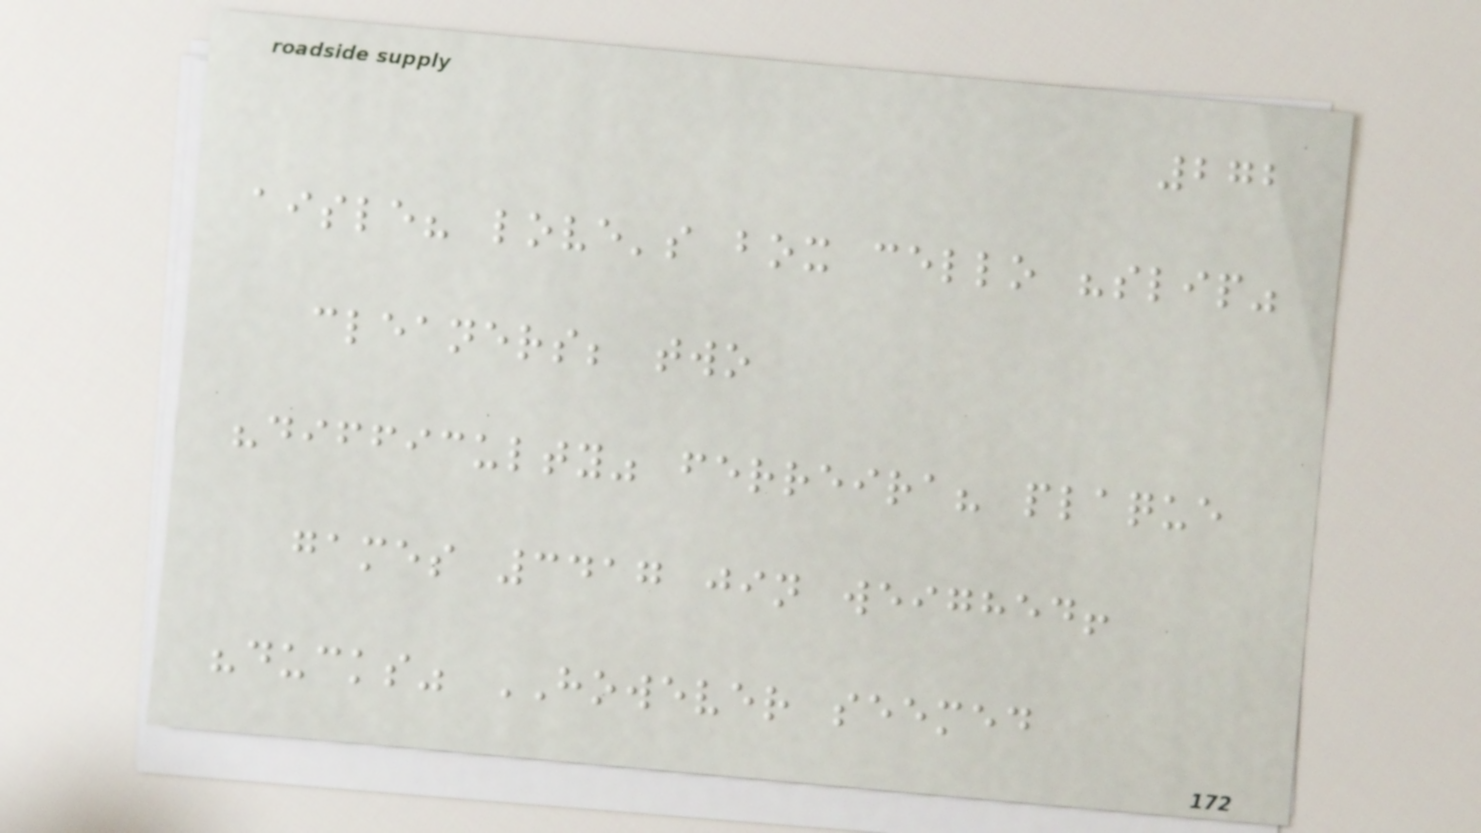272
aisle? love's box cello "slip"
cleaners; two
"difficulty" ferreira? plaque
games 3417 jin weighed!
"ducks" HOWEVER seemed
